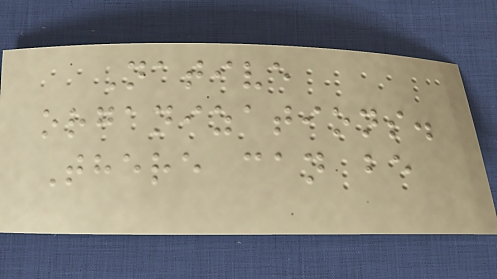Native
organizations.
There can be
